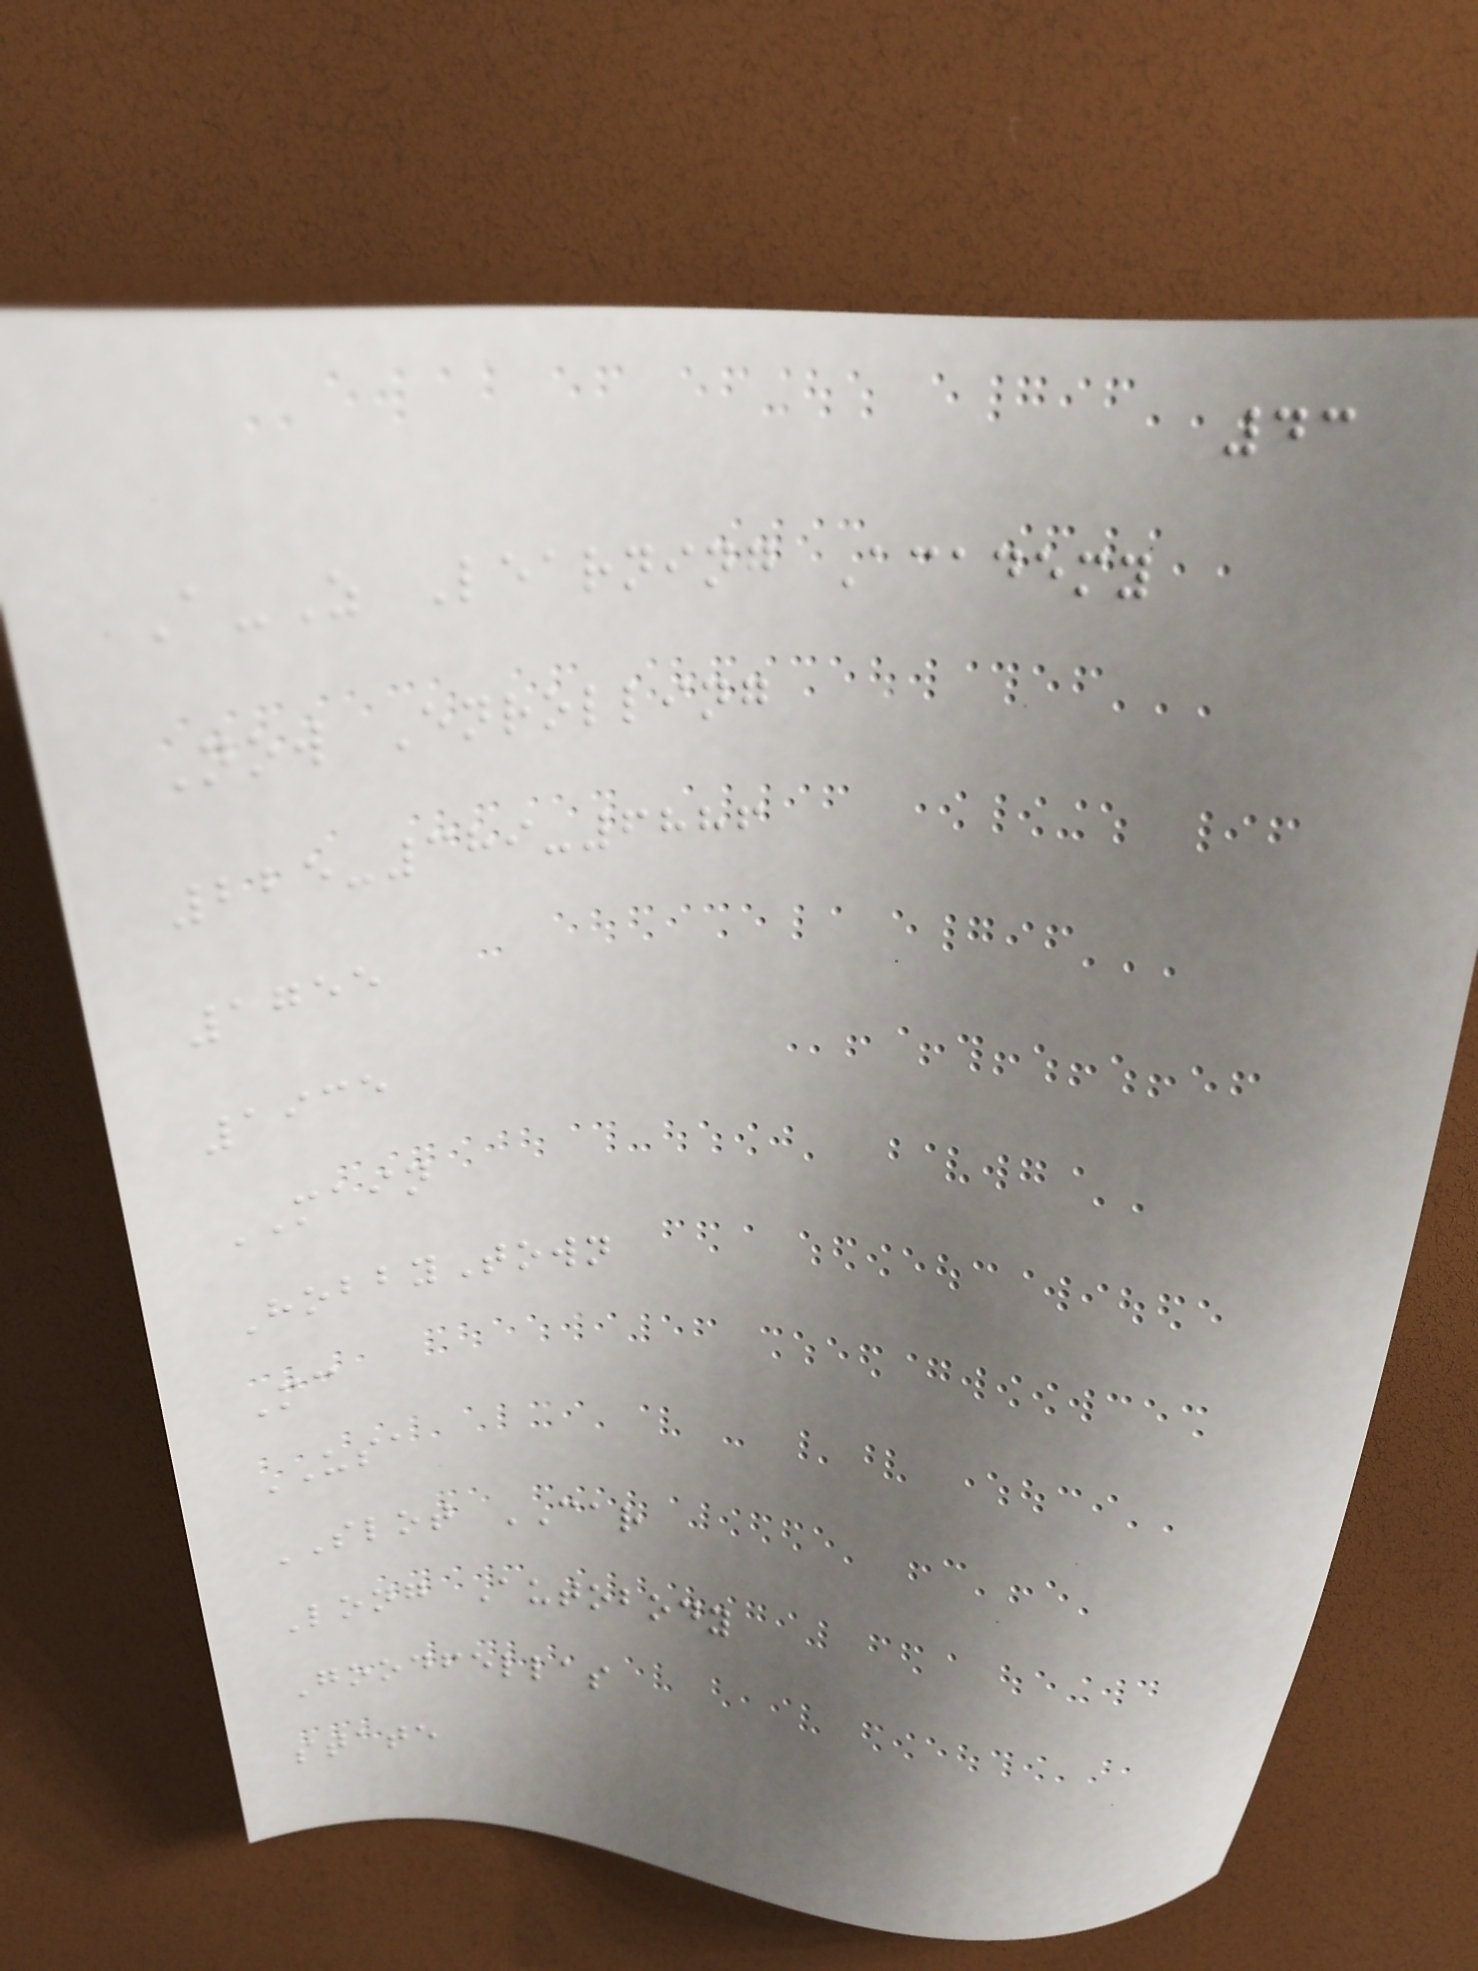43
A-Z Learning Academy
Now Enrolling
225-389-6886
1755
1935
MAIN
HobbyTown
Mc
USA
SLOT CAR
Long Autobody
Goodfellas
state
